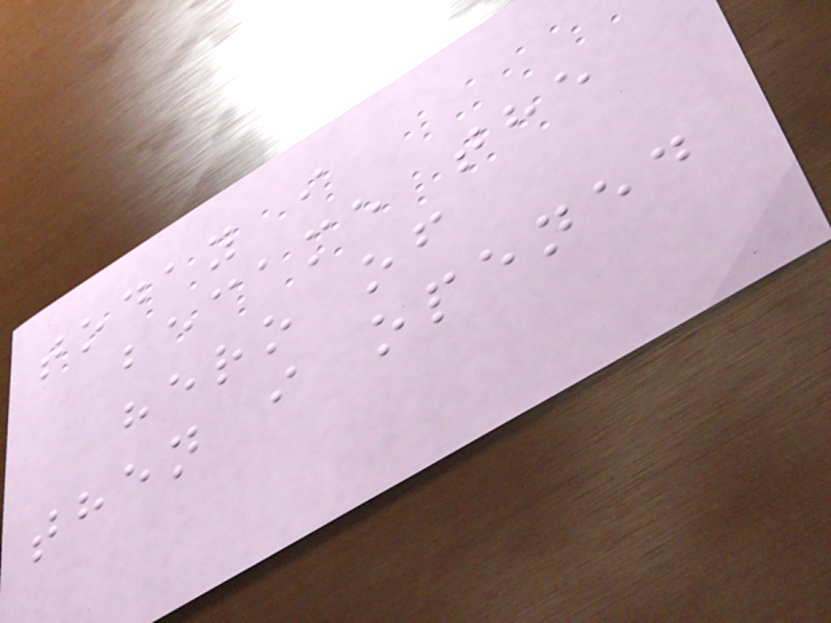today i
became the
hero of
then i opened
